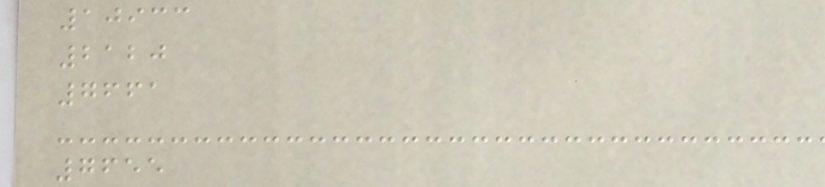10933
2120
7661
7655
